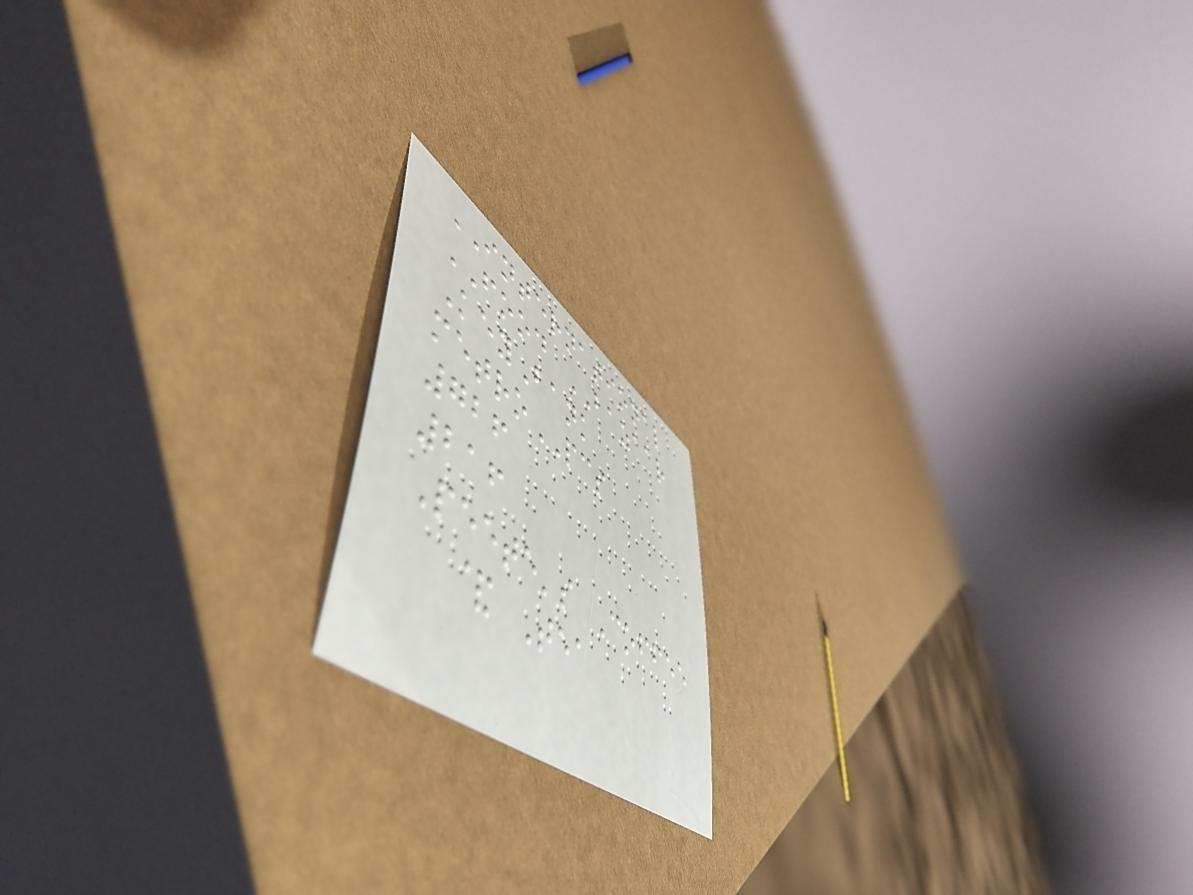INTERNATIONAL
FOOD BAZAAR
KeyBank
metroPCS
726
216
Peete's Coffee
& Tea
